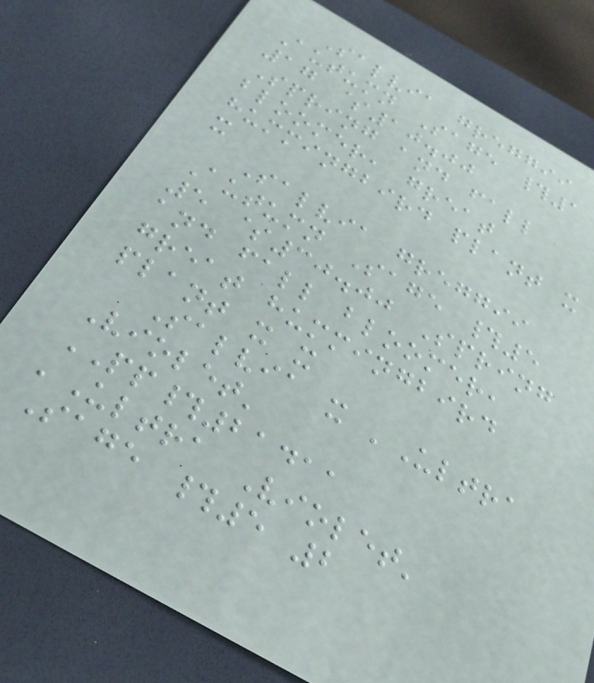Salvia greggii
Autumn Sage #1
17 $10.00
Spring and fall
bloomer, great
hummingbird plant x
x
Salvia greggii
Autumn Sage #5
5 $30.00 Spring
and fall bloomer,
great hummingbird
plant x x
Salvia x 'Ultra
Violet'
PP#21411
'Ultra Violet'
Sage #5 2
